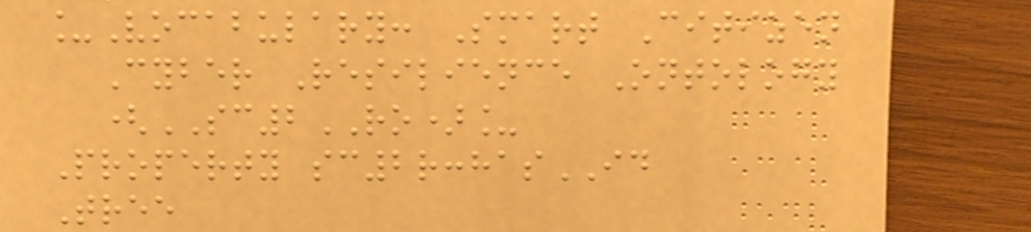_Vocabulary: Smart Citizen
Cyber Resilience Ontology
(SC2RO)_
Property sc2r:hasID
Tree
